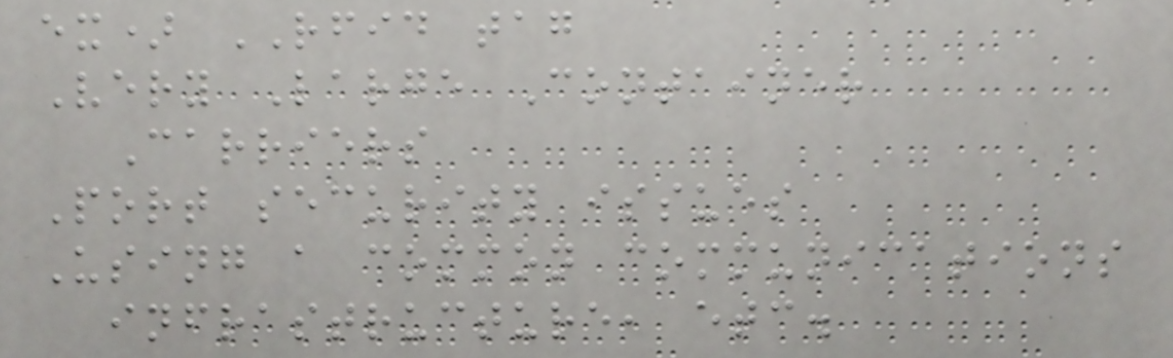ex) RFID tag
Very Large Container
Carriers
Port security issues
Using a common communications
infrastructure, etc.
